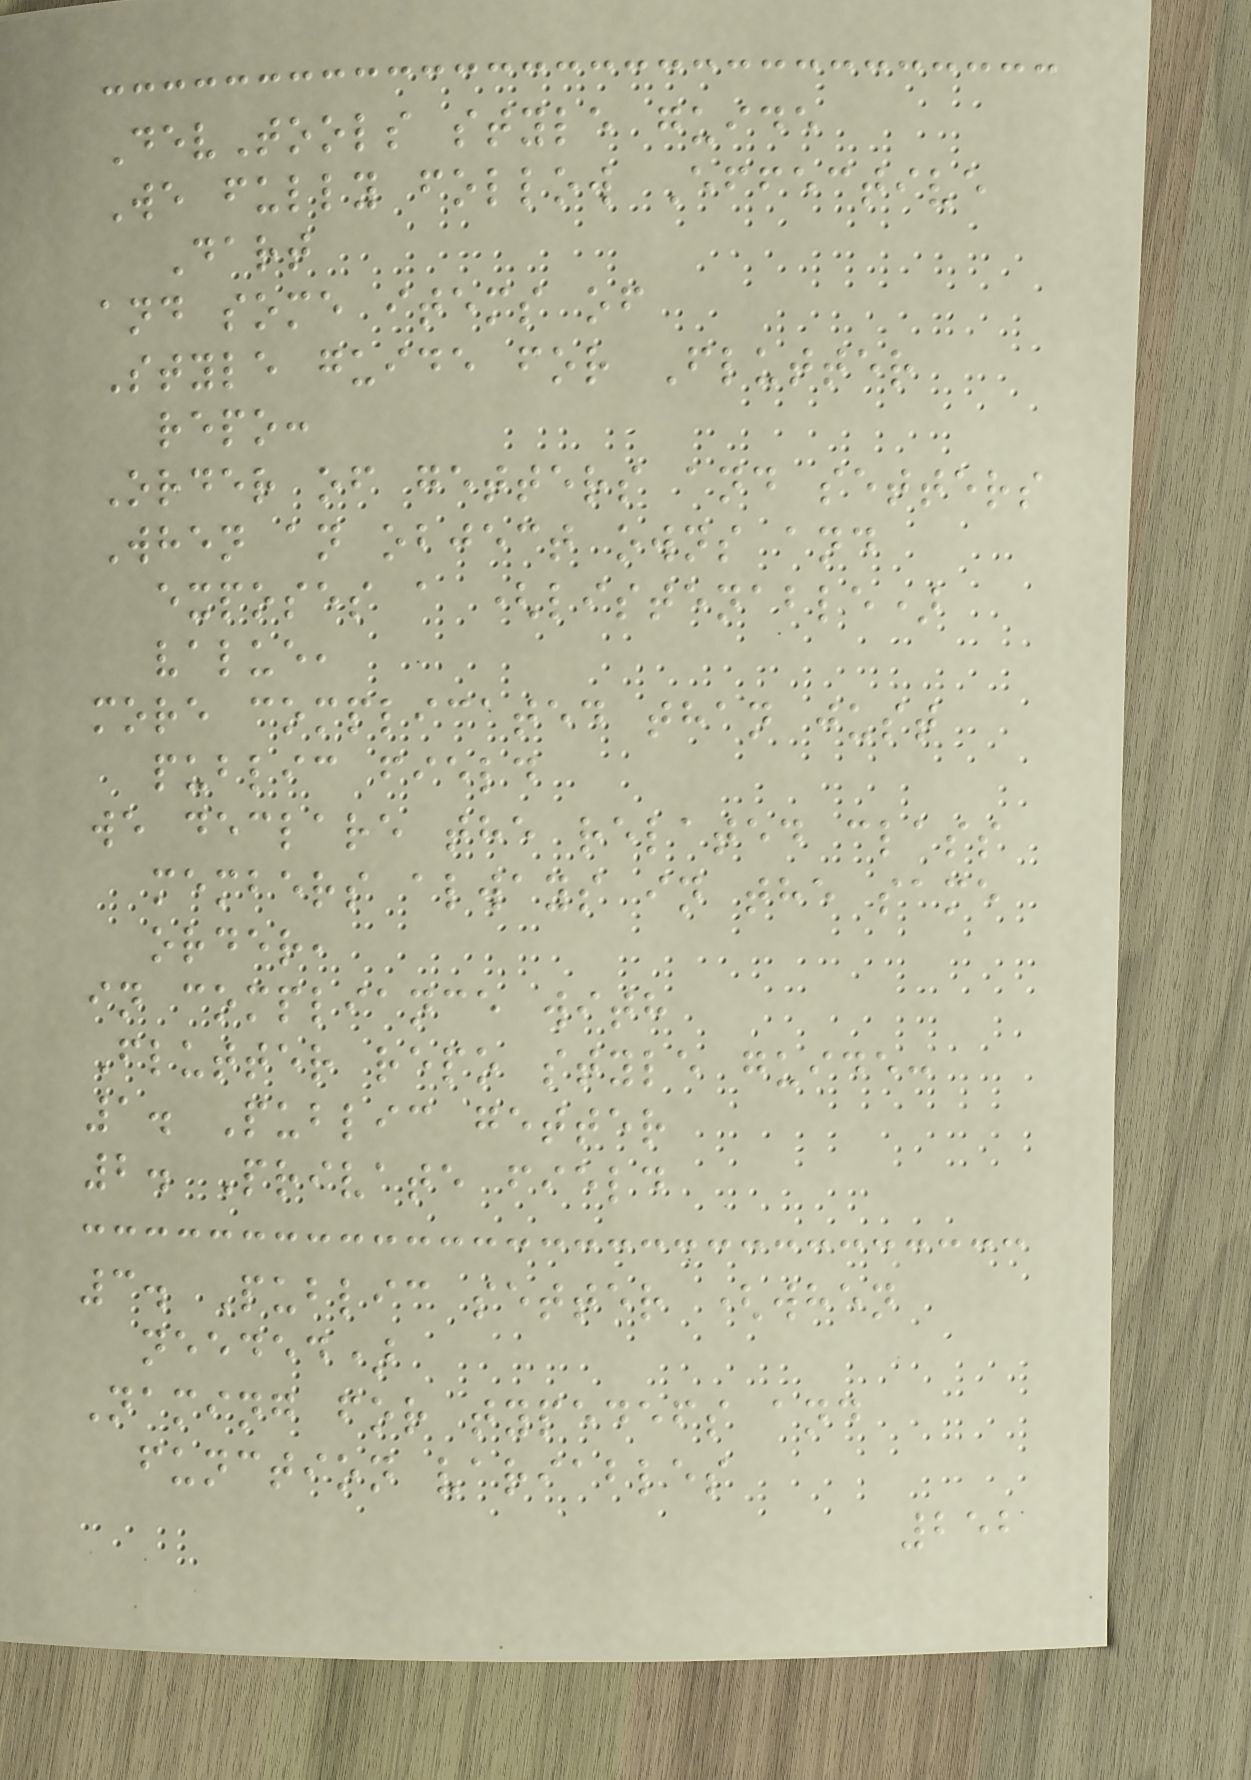DevTools style guide
We fully follow Effective
Dart
and some items of
Style guide for Flutter
repo:
Order of getters and setters
When an object owns and
exposes a (listenable)
value,
more complicated than just
public field
we declare the related class
members always in the same
order,
in compliance with
Flutter repo style guide:
1. Public getter
2. Private field
3. Public setter (when
needed)
Naming for typedefs and
function variables
252
